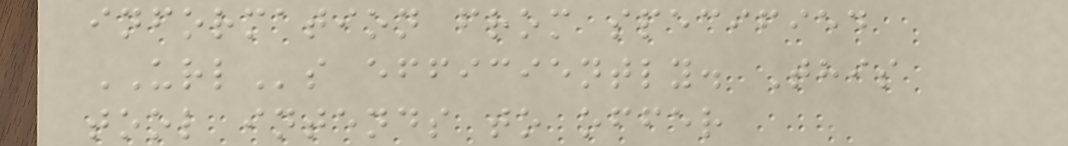information from specified
URLs efficiently. This
tool intends to offer
